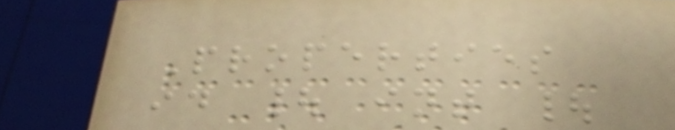Properties
id | int |
